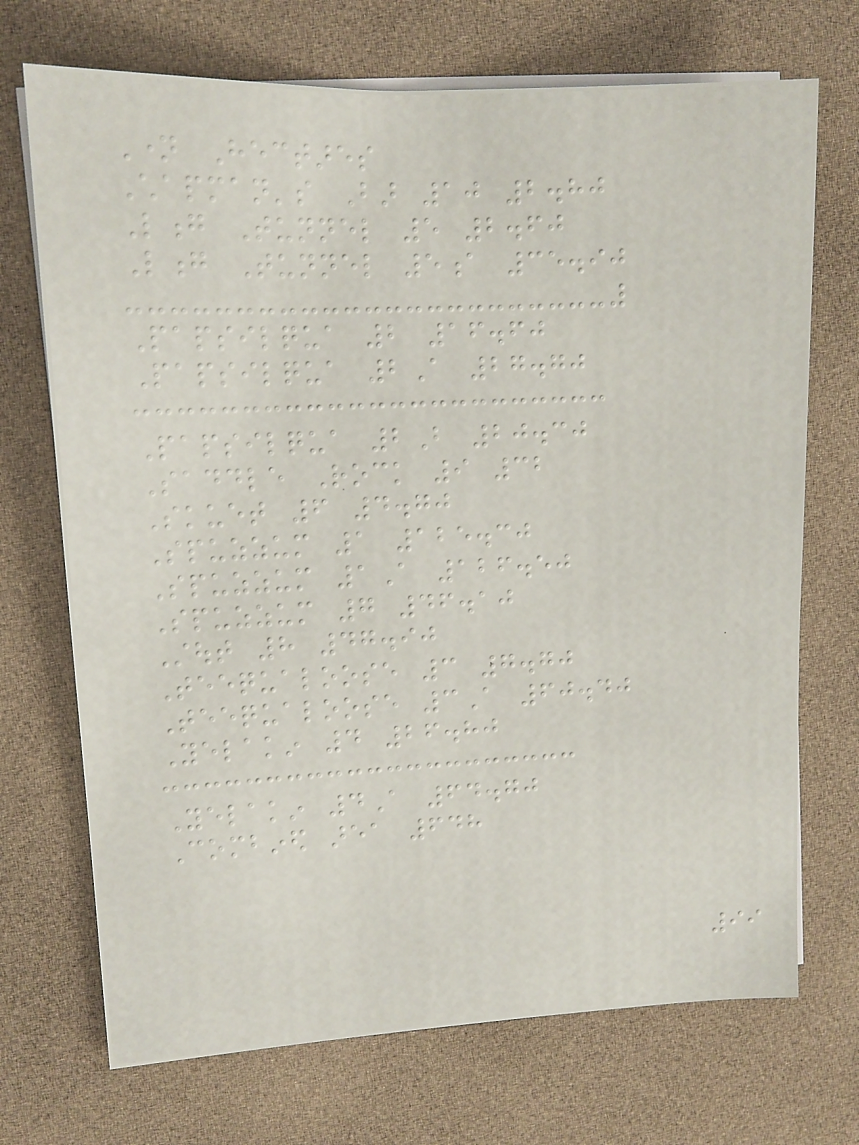Name Hectares
Chapman's Bar 10 2.80
Long Tunnel 5 2.60
Long Tunnel 5a 35.90
Papsilqua 2 16.60
Papsilqua 2A 27.70
Papsilqua 2B 20.30
Saddle Rock 9 32
Skuet 6 4.70
Spuzzum 1 125.30
Spuzzum 1A 126.50
Spuzzum 7 46.10
Stout 8 47.90
Teequaloose 3 7.70
Teequaloose 3A 60.40
Yelakin 4 26.80
Yelakin 4A 64.70
Combined area 648
99
